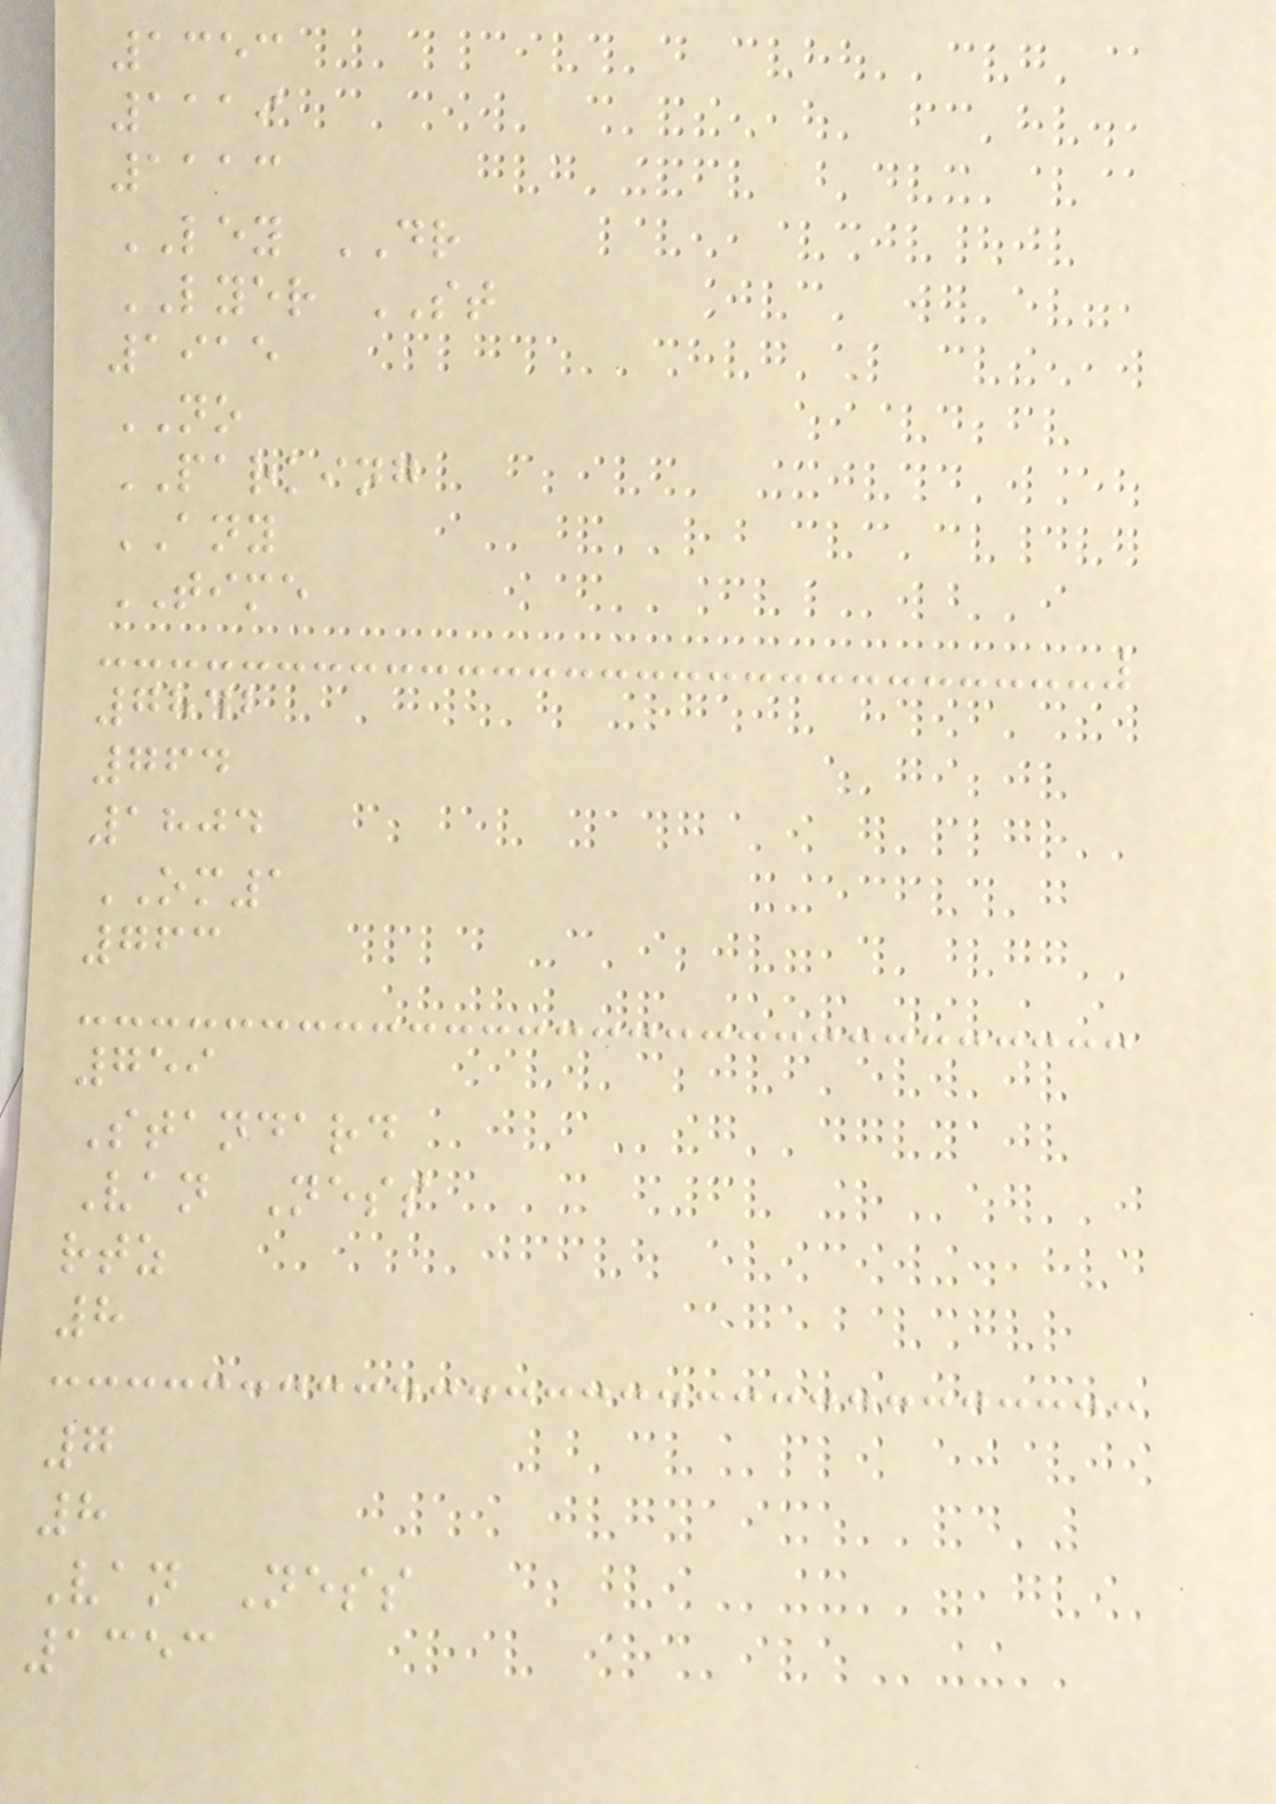1353
1119
1113
LEY DR
LYER ST
1915
NO
PARKING
ANY
TIME
7842
764
1804
OM1
763
759
Standard
Van Ness
rtz
8
7
8
Van Ness
1353
